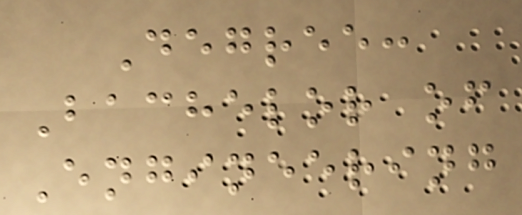Degree:
Bachelor of
Engineering
